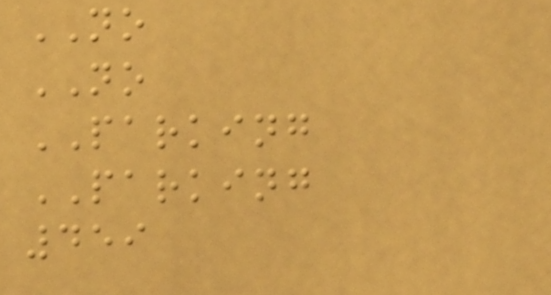NO
NO
PARKING
PARKING
459
